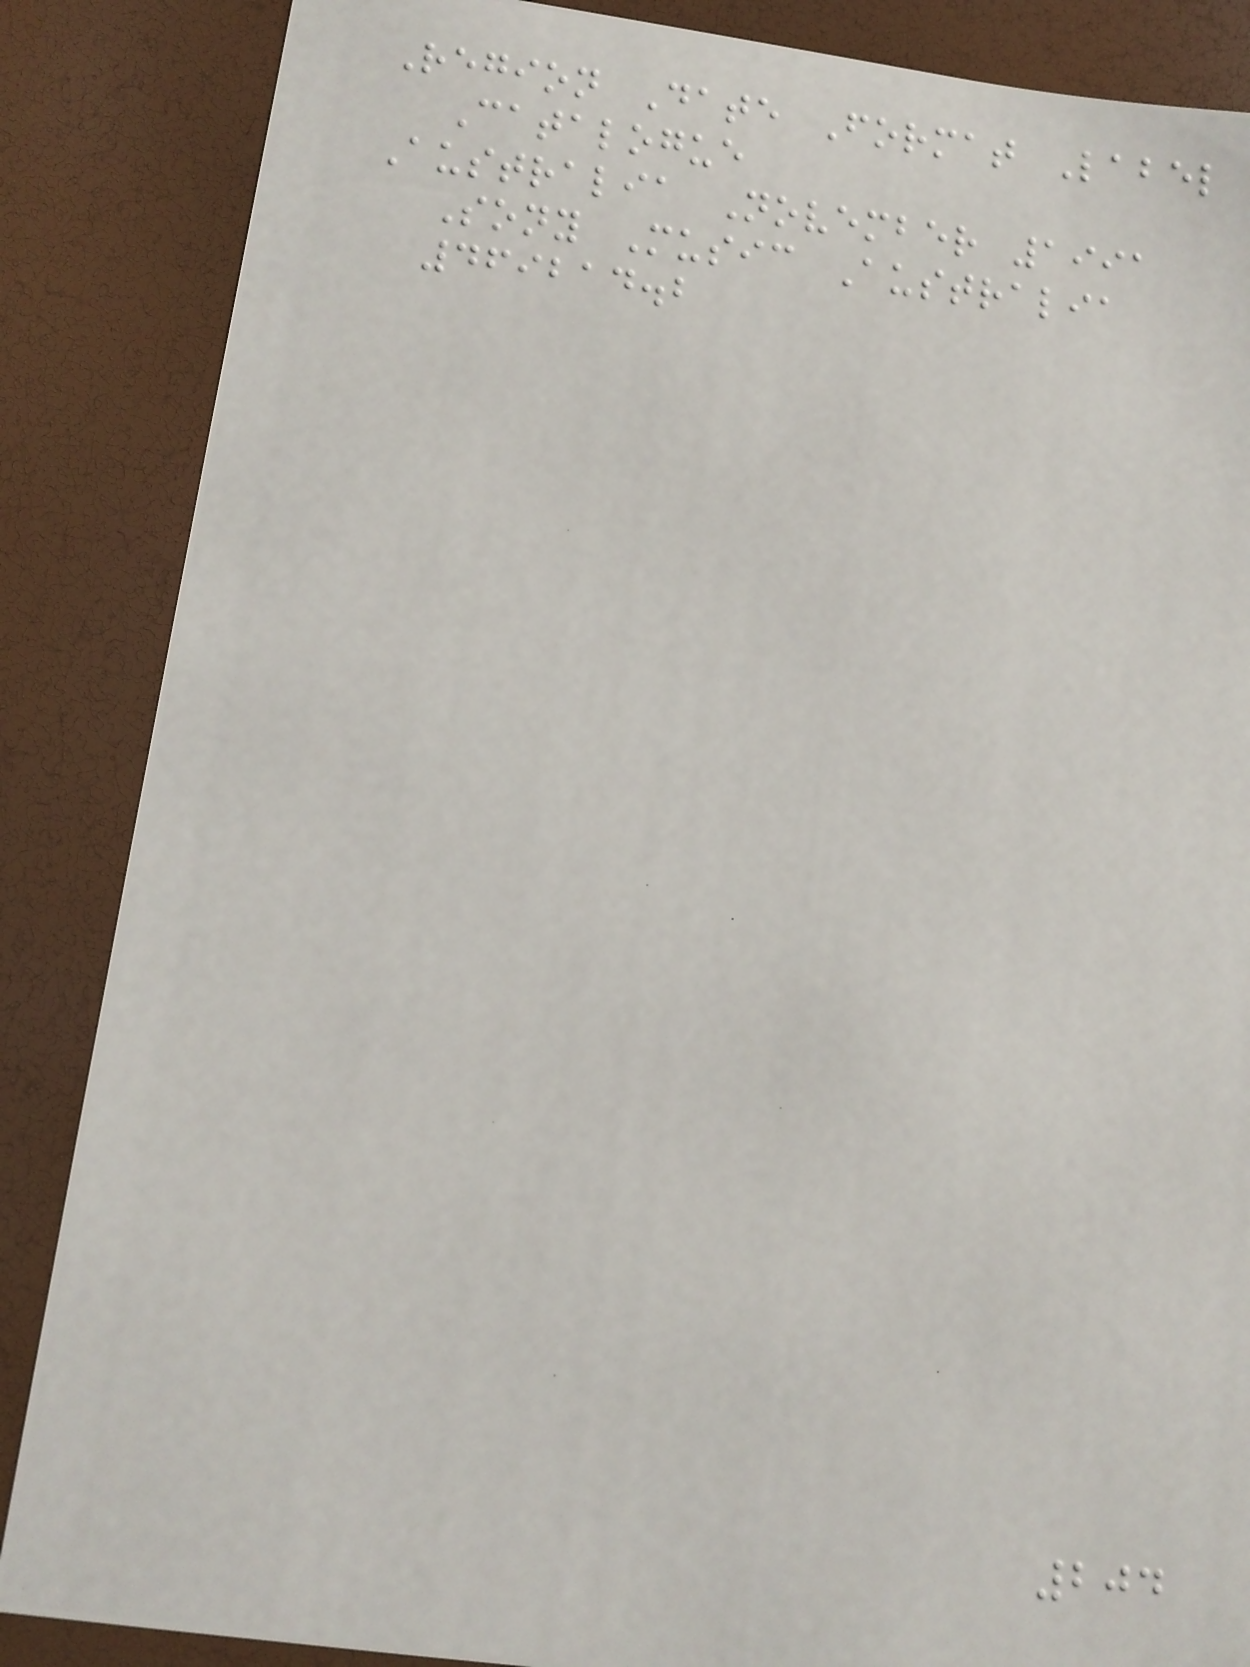Region Date Format Label
Catalogue
Australia November 1991
Sony Music Australia
469214.2
204
